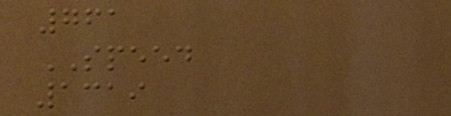761
SPEED
1319
